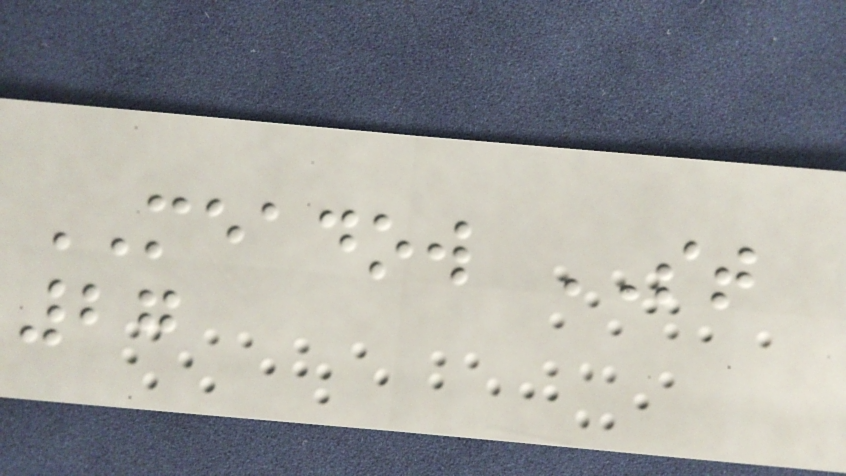MEADOW ST
27
